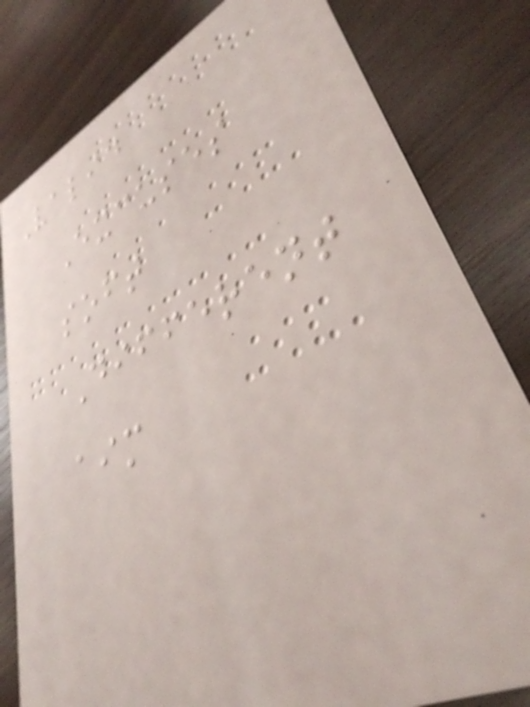Valid
Excuses
soft
Different
aim
